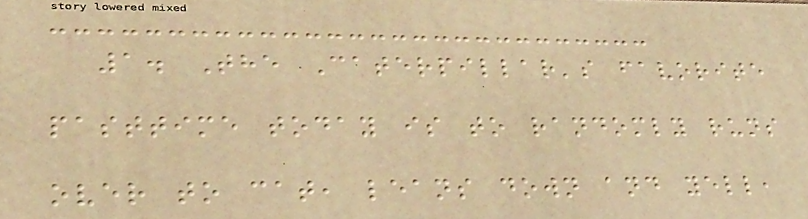1. The Caterpillar's favorite
pasttime today is to randomly runs
over to cat, leans down and yell,
